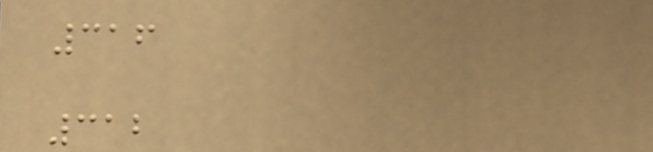316
312
